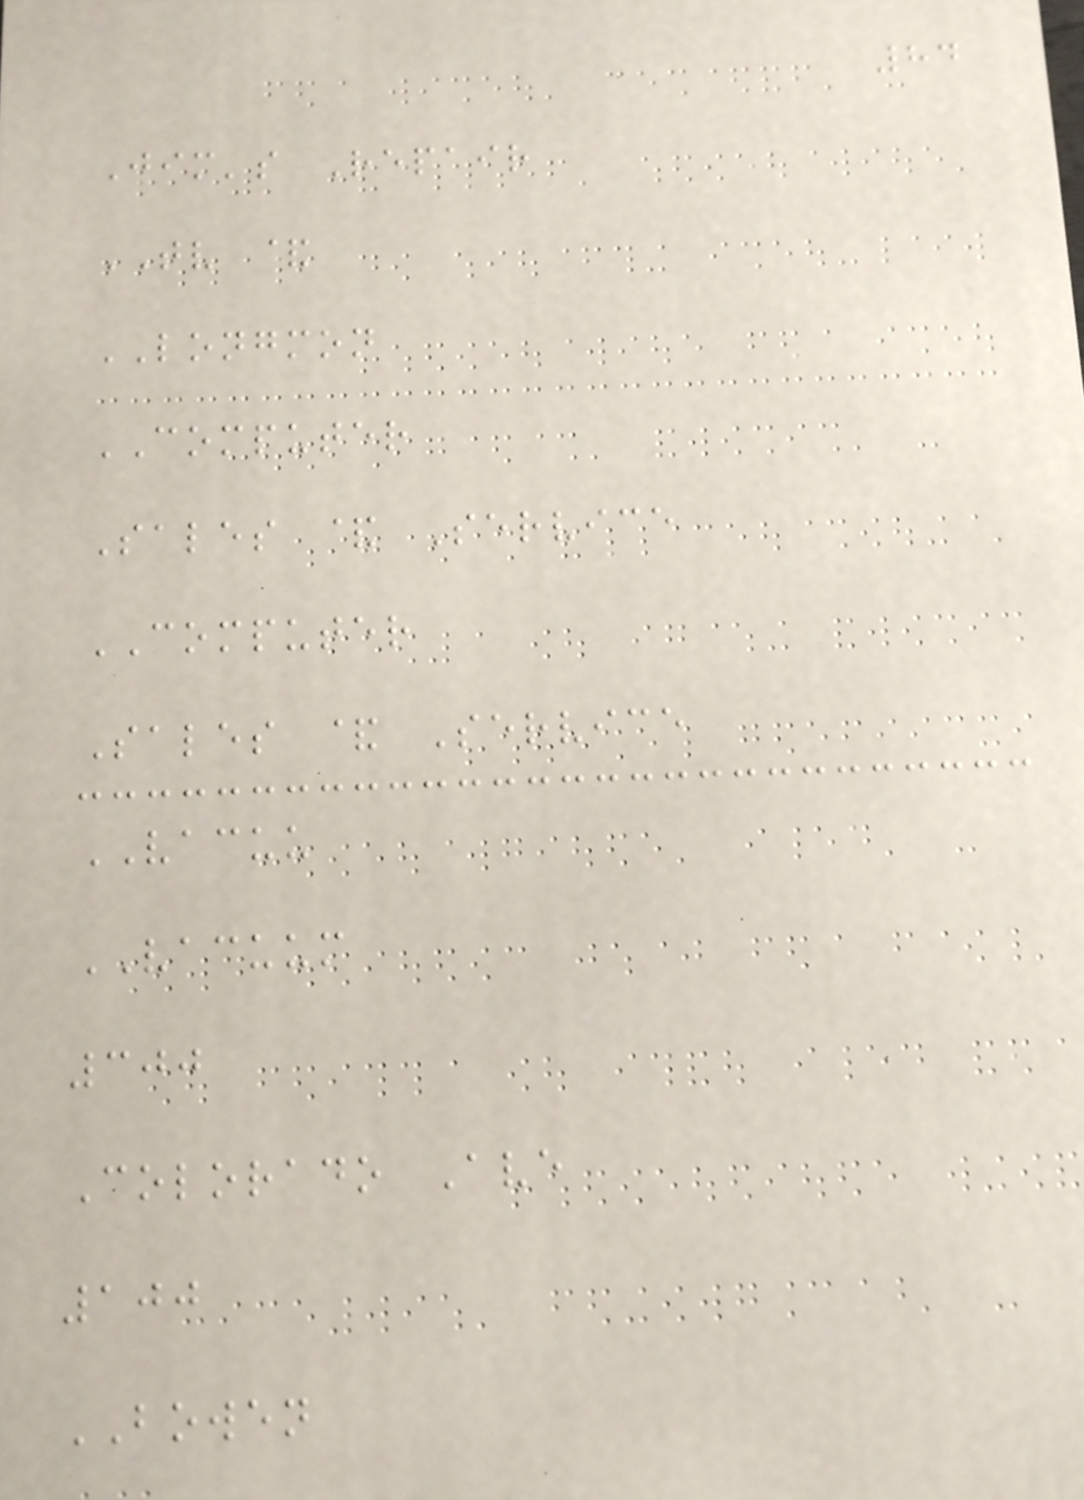84
Jim's Repair
TV &
LONGMON
COMPUTER
Sales & Service
COMPUTER
Sales & Service
VACUU
VACUUM
300
Colorado Ave
100
BOWEN
